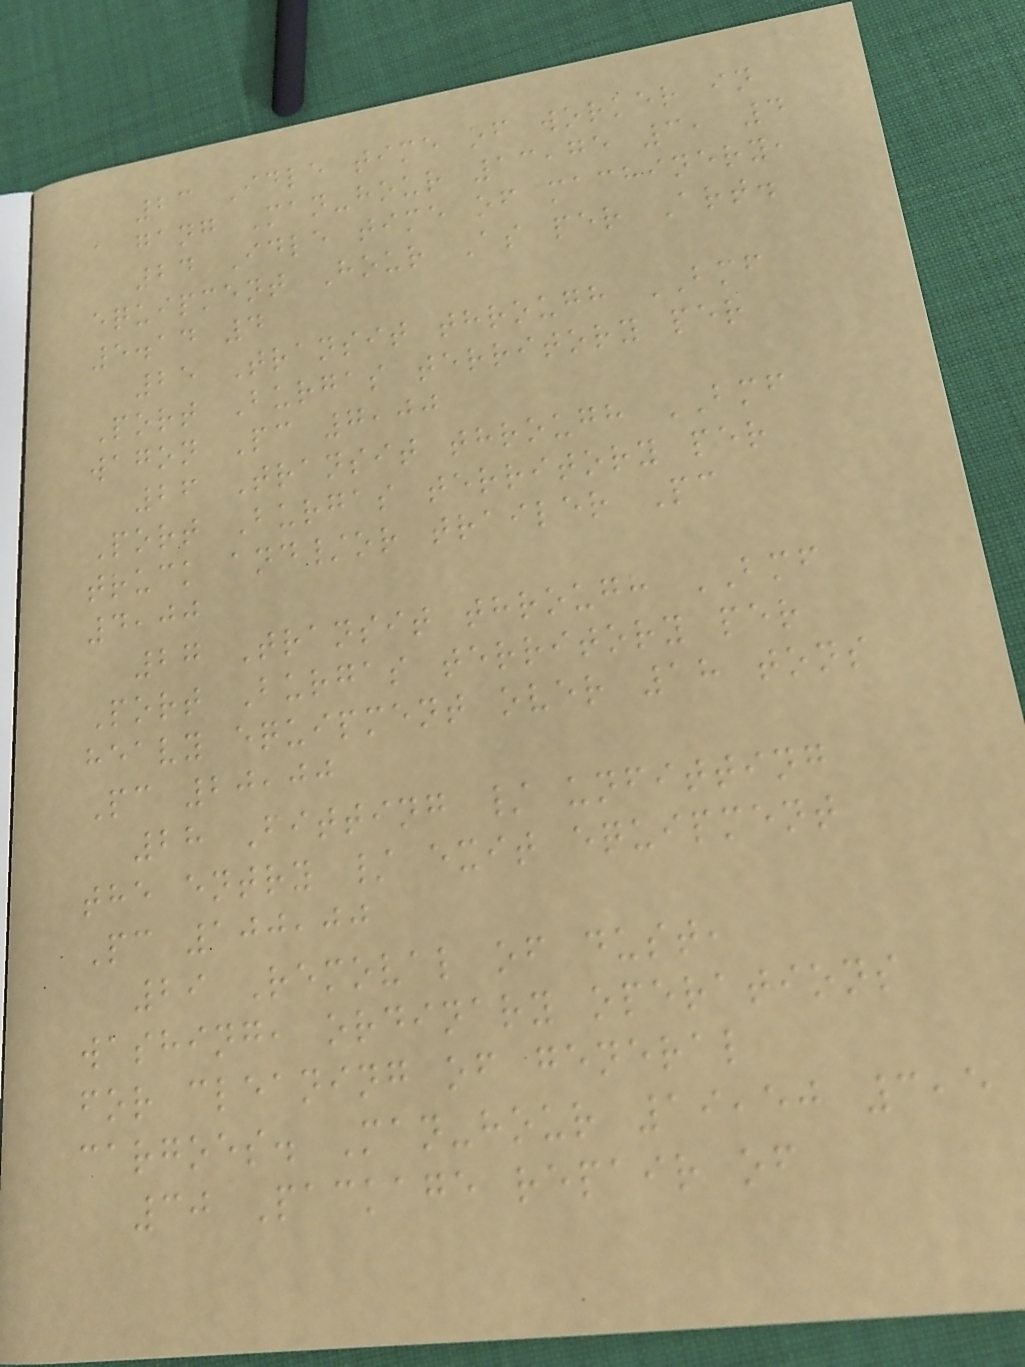23 Idle time of worker in
a gang Man-hour 13,75 3, 4
24 Idle time of machinery,
equipment Hour As per Art.
5.14 4
25 Transit through BMF
Port Burgas territory per
wagon Pc 7,00
26 Transit through BMF
Port Burgas territory per
truck and/or trailer Pc
4,00
27 Transit through BMF
Port Burgas territory per
heavy equipment over 18 tons
Pc 20,00
28 Fitting / unfitting
the entry / exit equipment
Pc 100,00
29 Removal of dust,
washing, ordinary operations
for cleaning of general
cargoes. Man-hour 19,50 3,5
30 Package repair of
